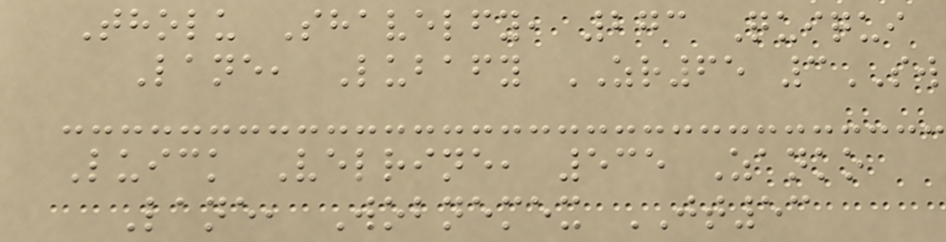Tholu Shavelfy, 273 Quiqui
Lane, Lubafy ZR65 3SW
Luick Velrine, 535 Zanko
Lane, Wobnemex JT53
